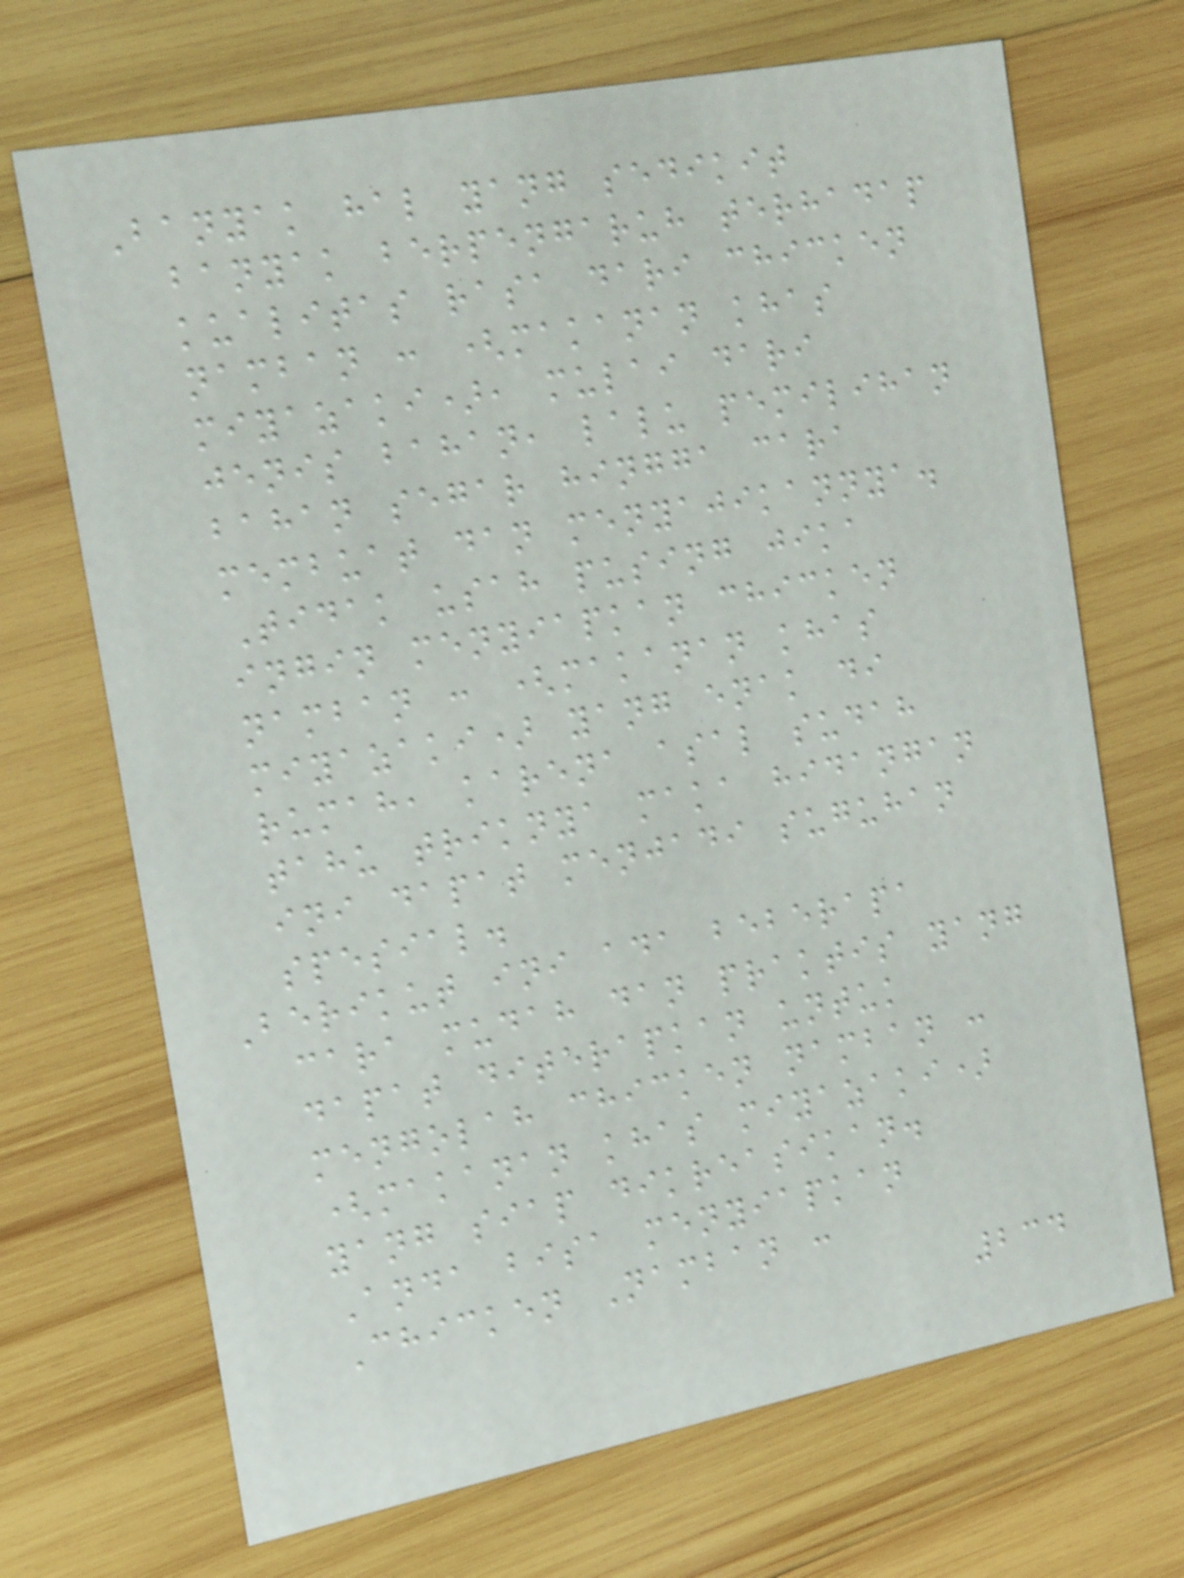Banyak hal yang sedikit
banyak berpengaruh terhadap
kualitas rasa dari chicken
namban : (makanan khas
miyazaki), mulai dari
jenis bahan, lalu pemilihan
bahan segar hingga cara
membuat dan menyajikannya.
Tidak usah pusing jika
ingin menyiapkan chicken
namban : (makanan khas
miyazaki) yang enak di
rumah, karena asal sudah
tahu triknya maka hidangan
ini dapat menjadi suguhan
spesial.
Berikut ini ada beberapa
cara mudah dan praktis yang
dapat diterapkan untuk
mengolah chicken namban :
(makanan khas miyazaki)
yang siap dikreasikan.
Anda bisa menyiapkan
Chicken Namban :
234
